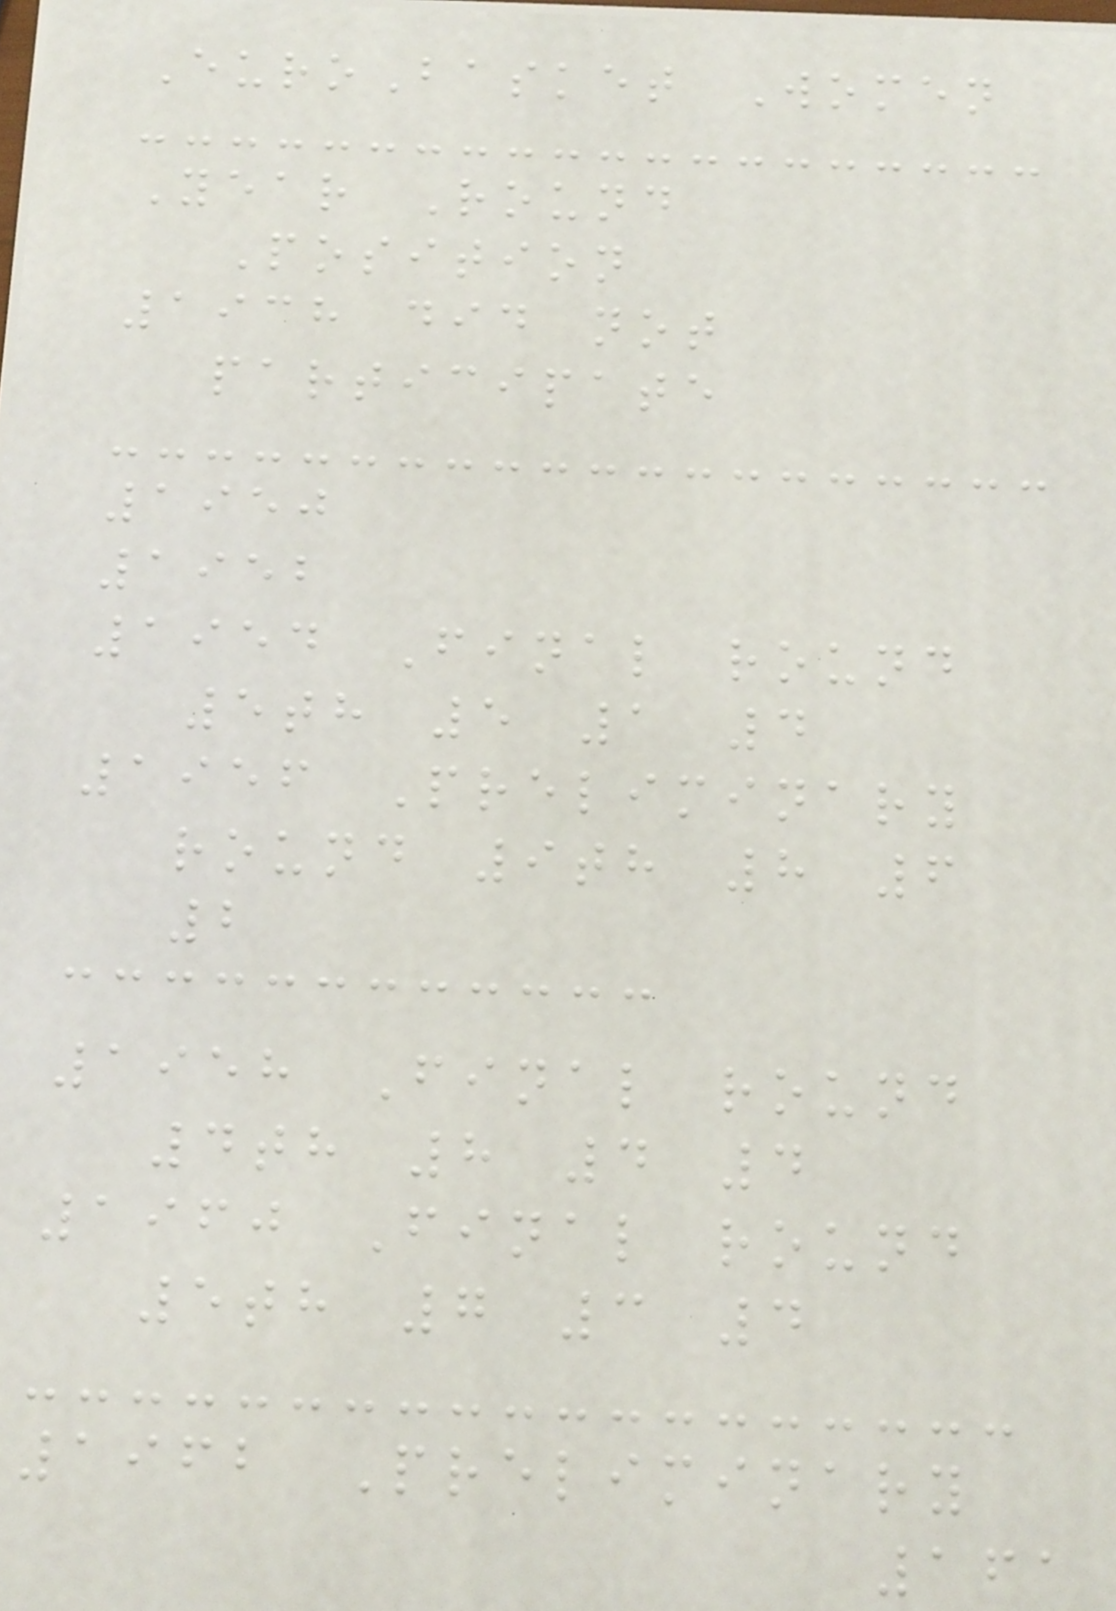EuroBasket Women
Year Round
Position
1938 did not
participate
1950
1952
1954 Final round
5th 5 1 4
1956 Preliminary
round 9th 8 6
2
1958 Final round
4th 8 4 4
1960 Final round
5th 7 3 4
1962 Preliminary
161
